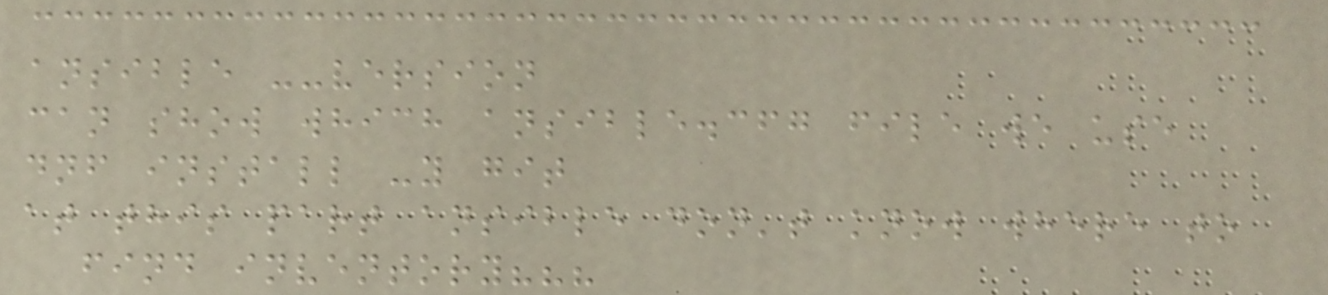ansible --version
can show which ansible.cfg file we use
dnf install -y git
at this part ansible don't know where to
find inventory???
